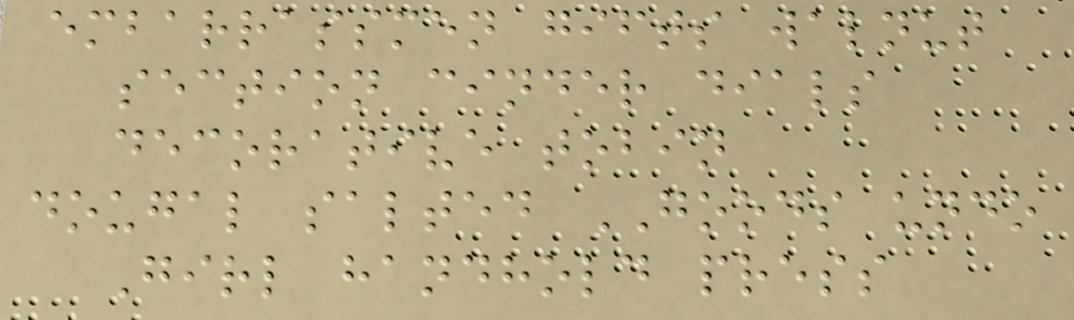embarrassmen gifts walnut
section cinder dials
decorative tobin
dougal salted GOODS undo
Girl handhold press
